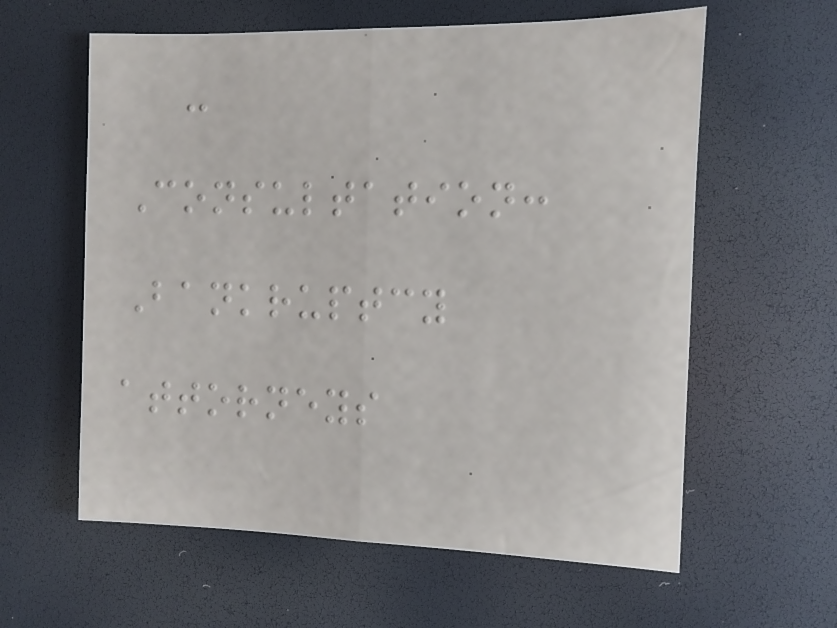-
Consultation:
Bankruptcy
attorneys
